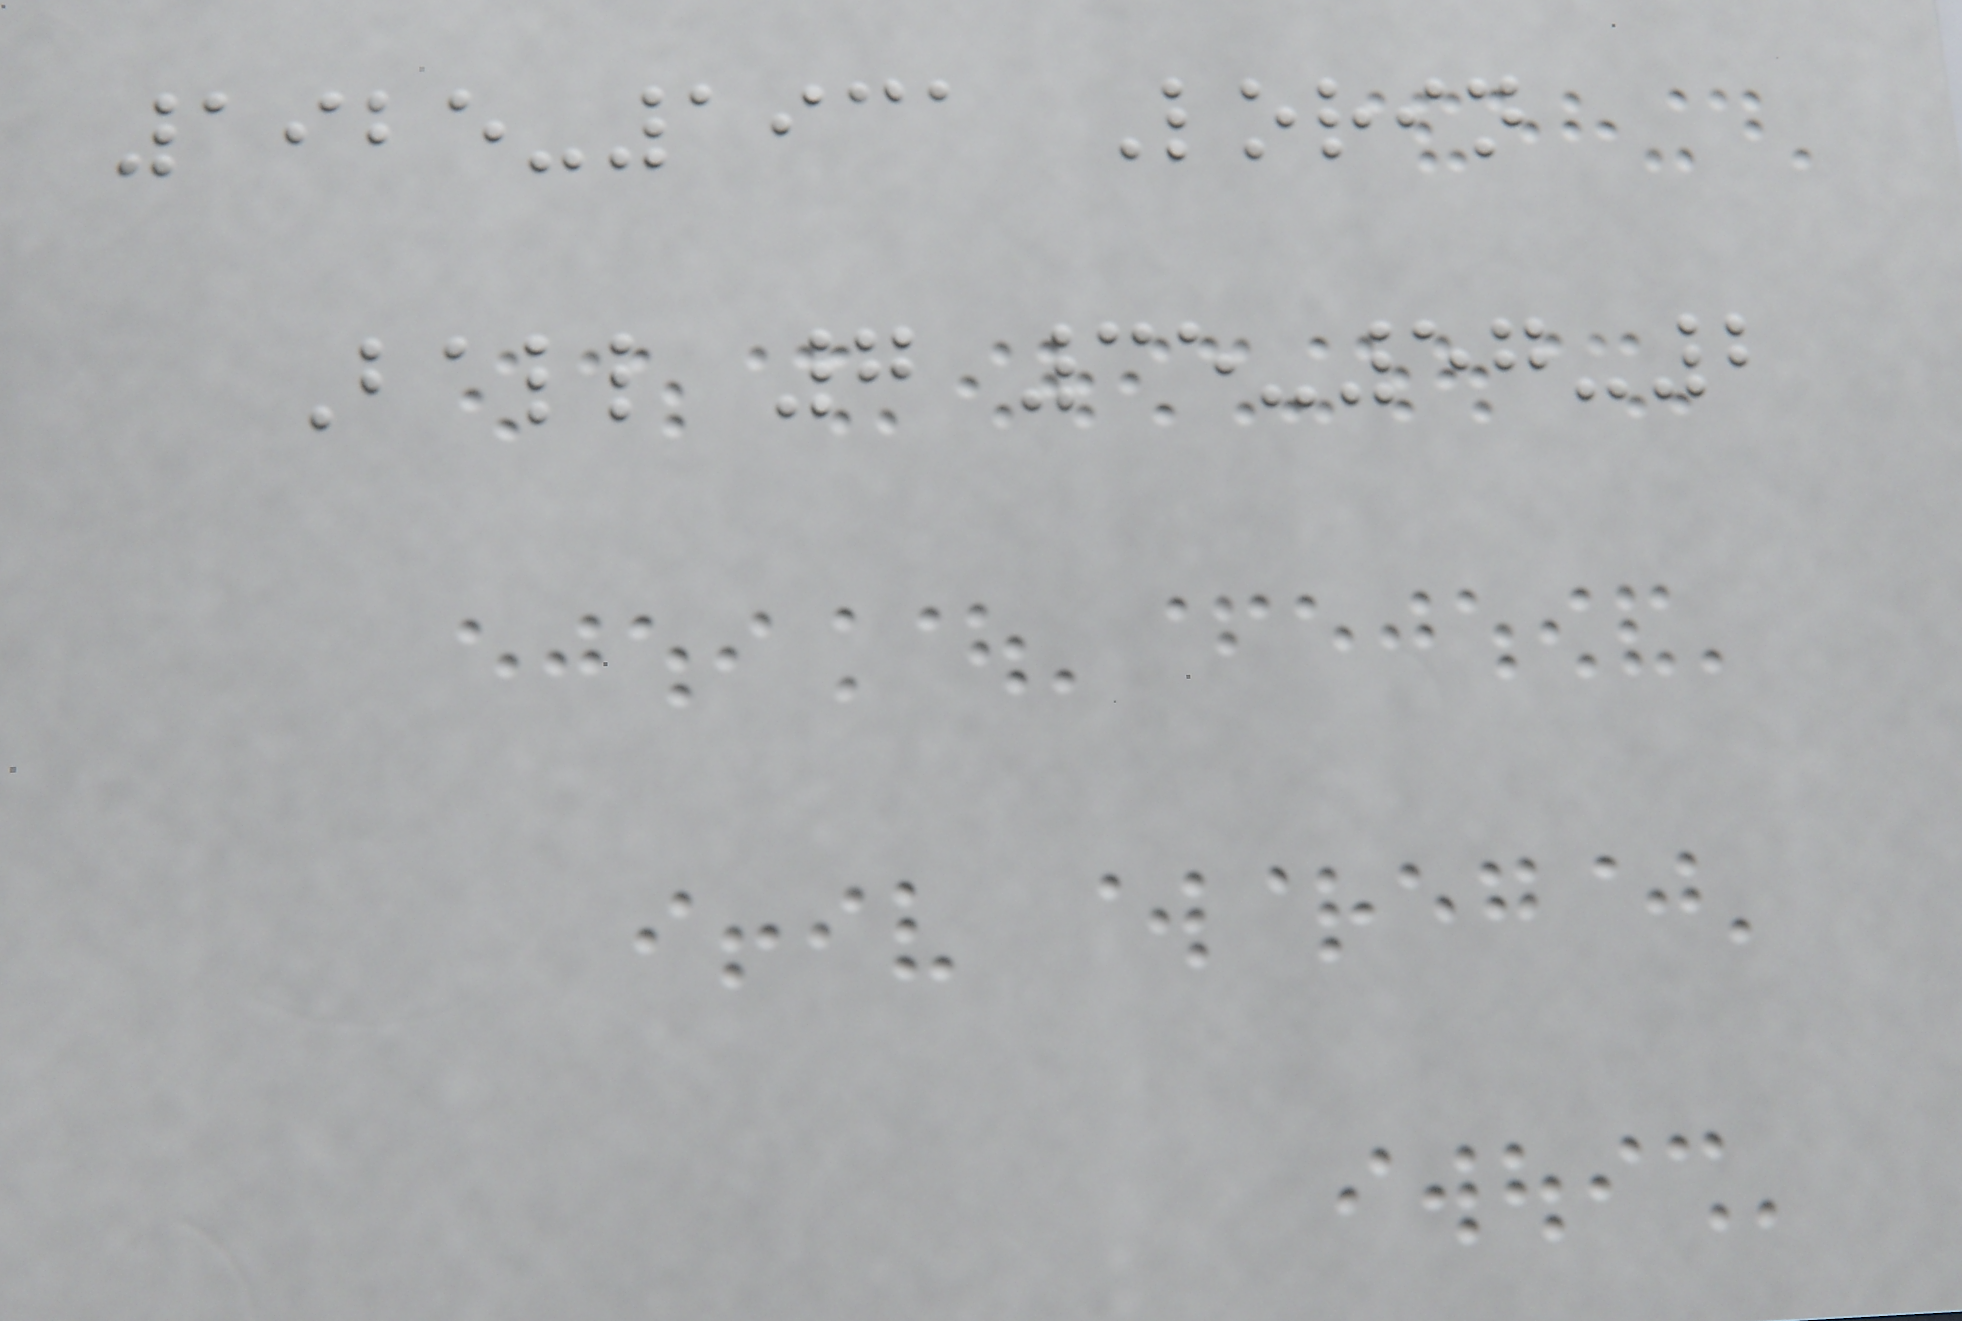1925-1931 Lorin
Ball 7 35-57-2
